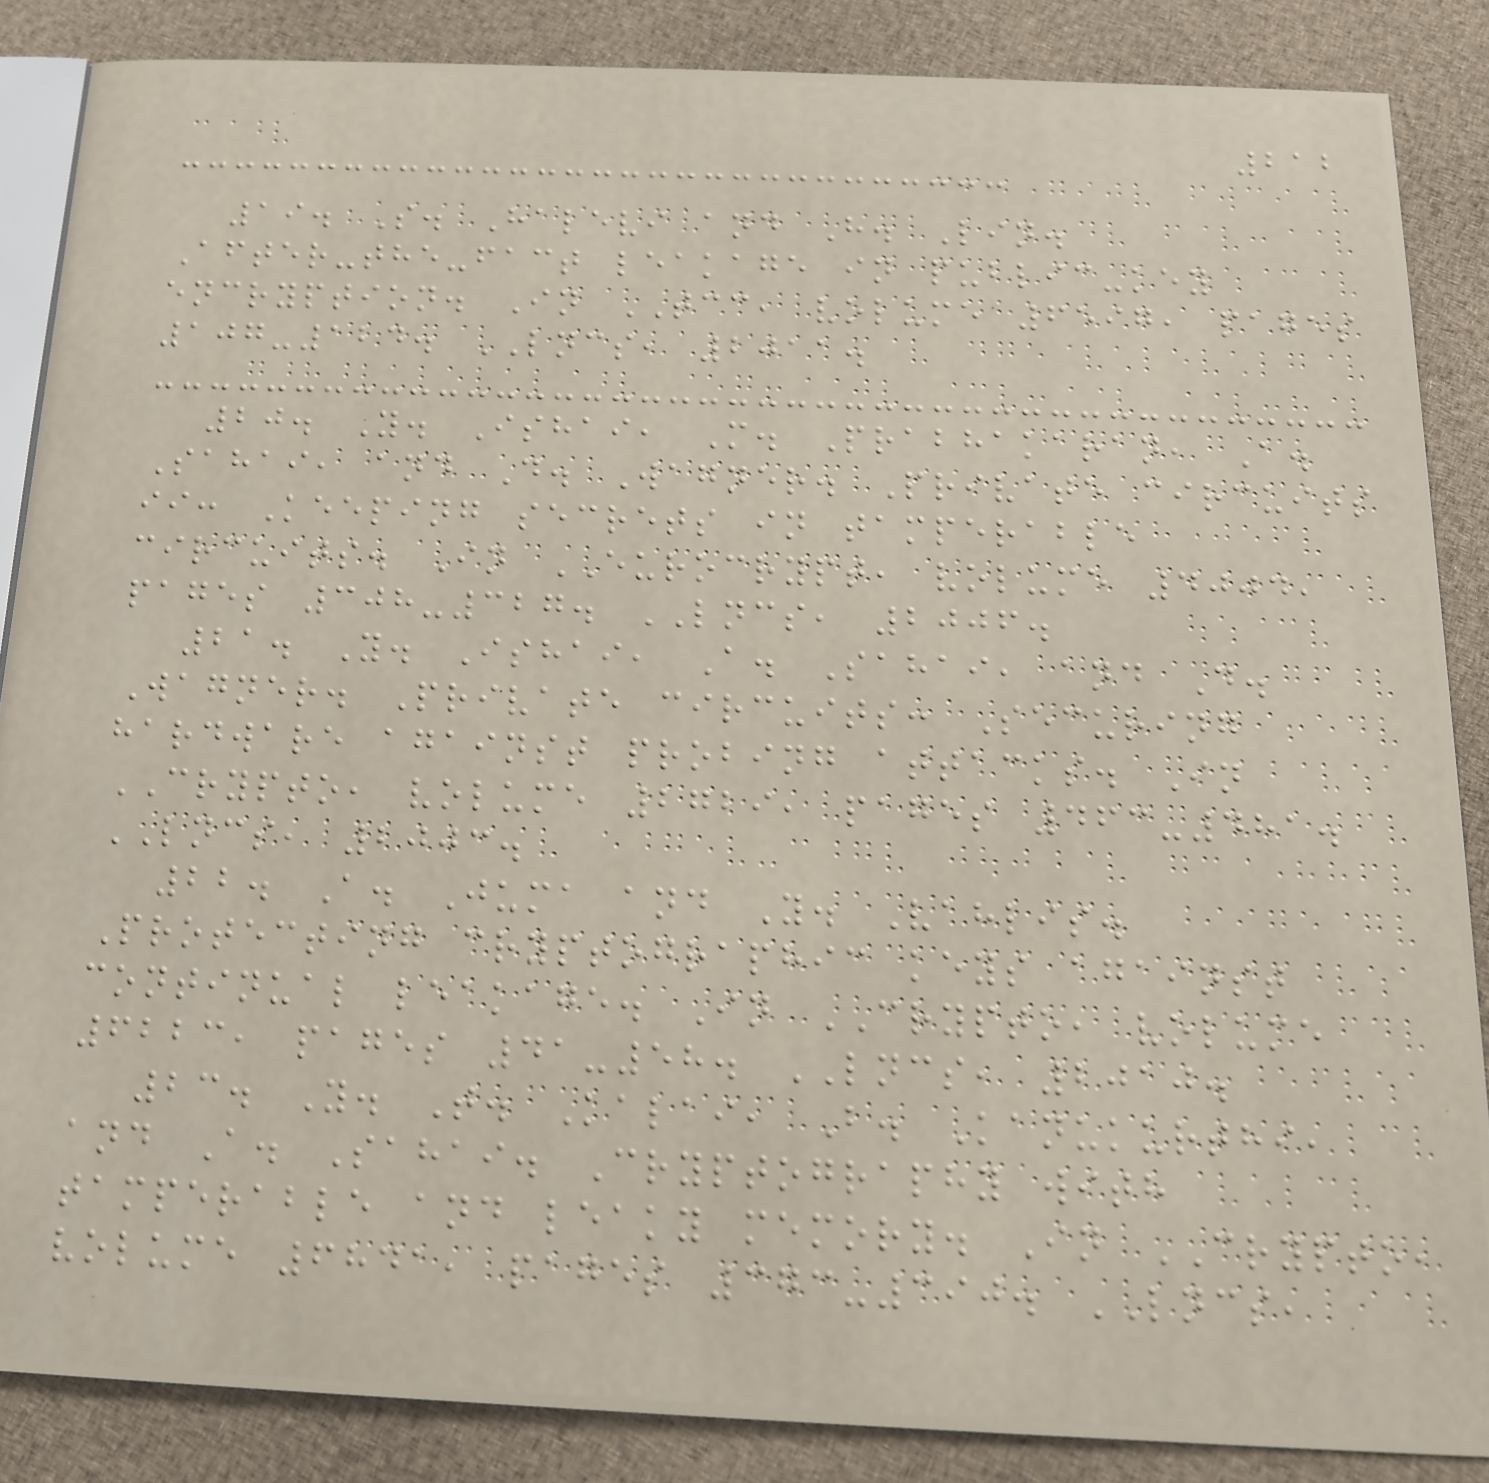212
19. S. Halevi and H. Lin.
After-the-fact leakage in public-key
encryption. In TCC, volume 6597, pages
107-124. LNCS, 2011.
20. Y. Ishai, M. Prabhakaran, A.
Sahai, and D. Wagner. Private circuits
ii: Keeping secrets in tamperable
circuits. In EUROCRYPT, volume 4004,
pages 308-327. LNCS, 2006.
21. Y. Ishai, A. Sahai, and D.
Wagner. Private circuits: Securing
hardware against probing attacks. In
CRYPTO, volume 2729, pages 463-481.
LNCS, 2003.
22. A. Juma and Y. Vahlis.
Protecting cryptographic keys against
continual leakage. In CRYPTO, volume
6223, pages 41-58. LNCS, 2010.
23. Y. T. Kalai, B. Kanukurthi,
and A. Sahai. Cryptography with
tamperable and leaky memory. In CRYPTO,
volume 6841, pages 373-390. LNCS,
